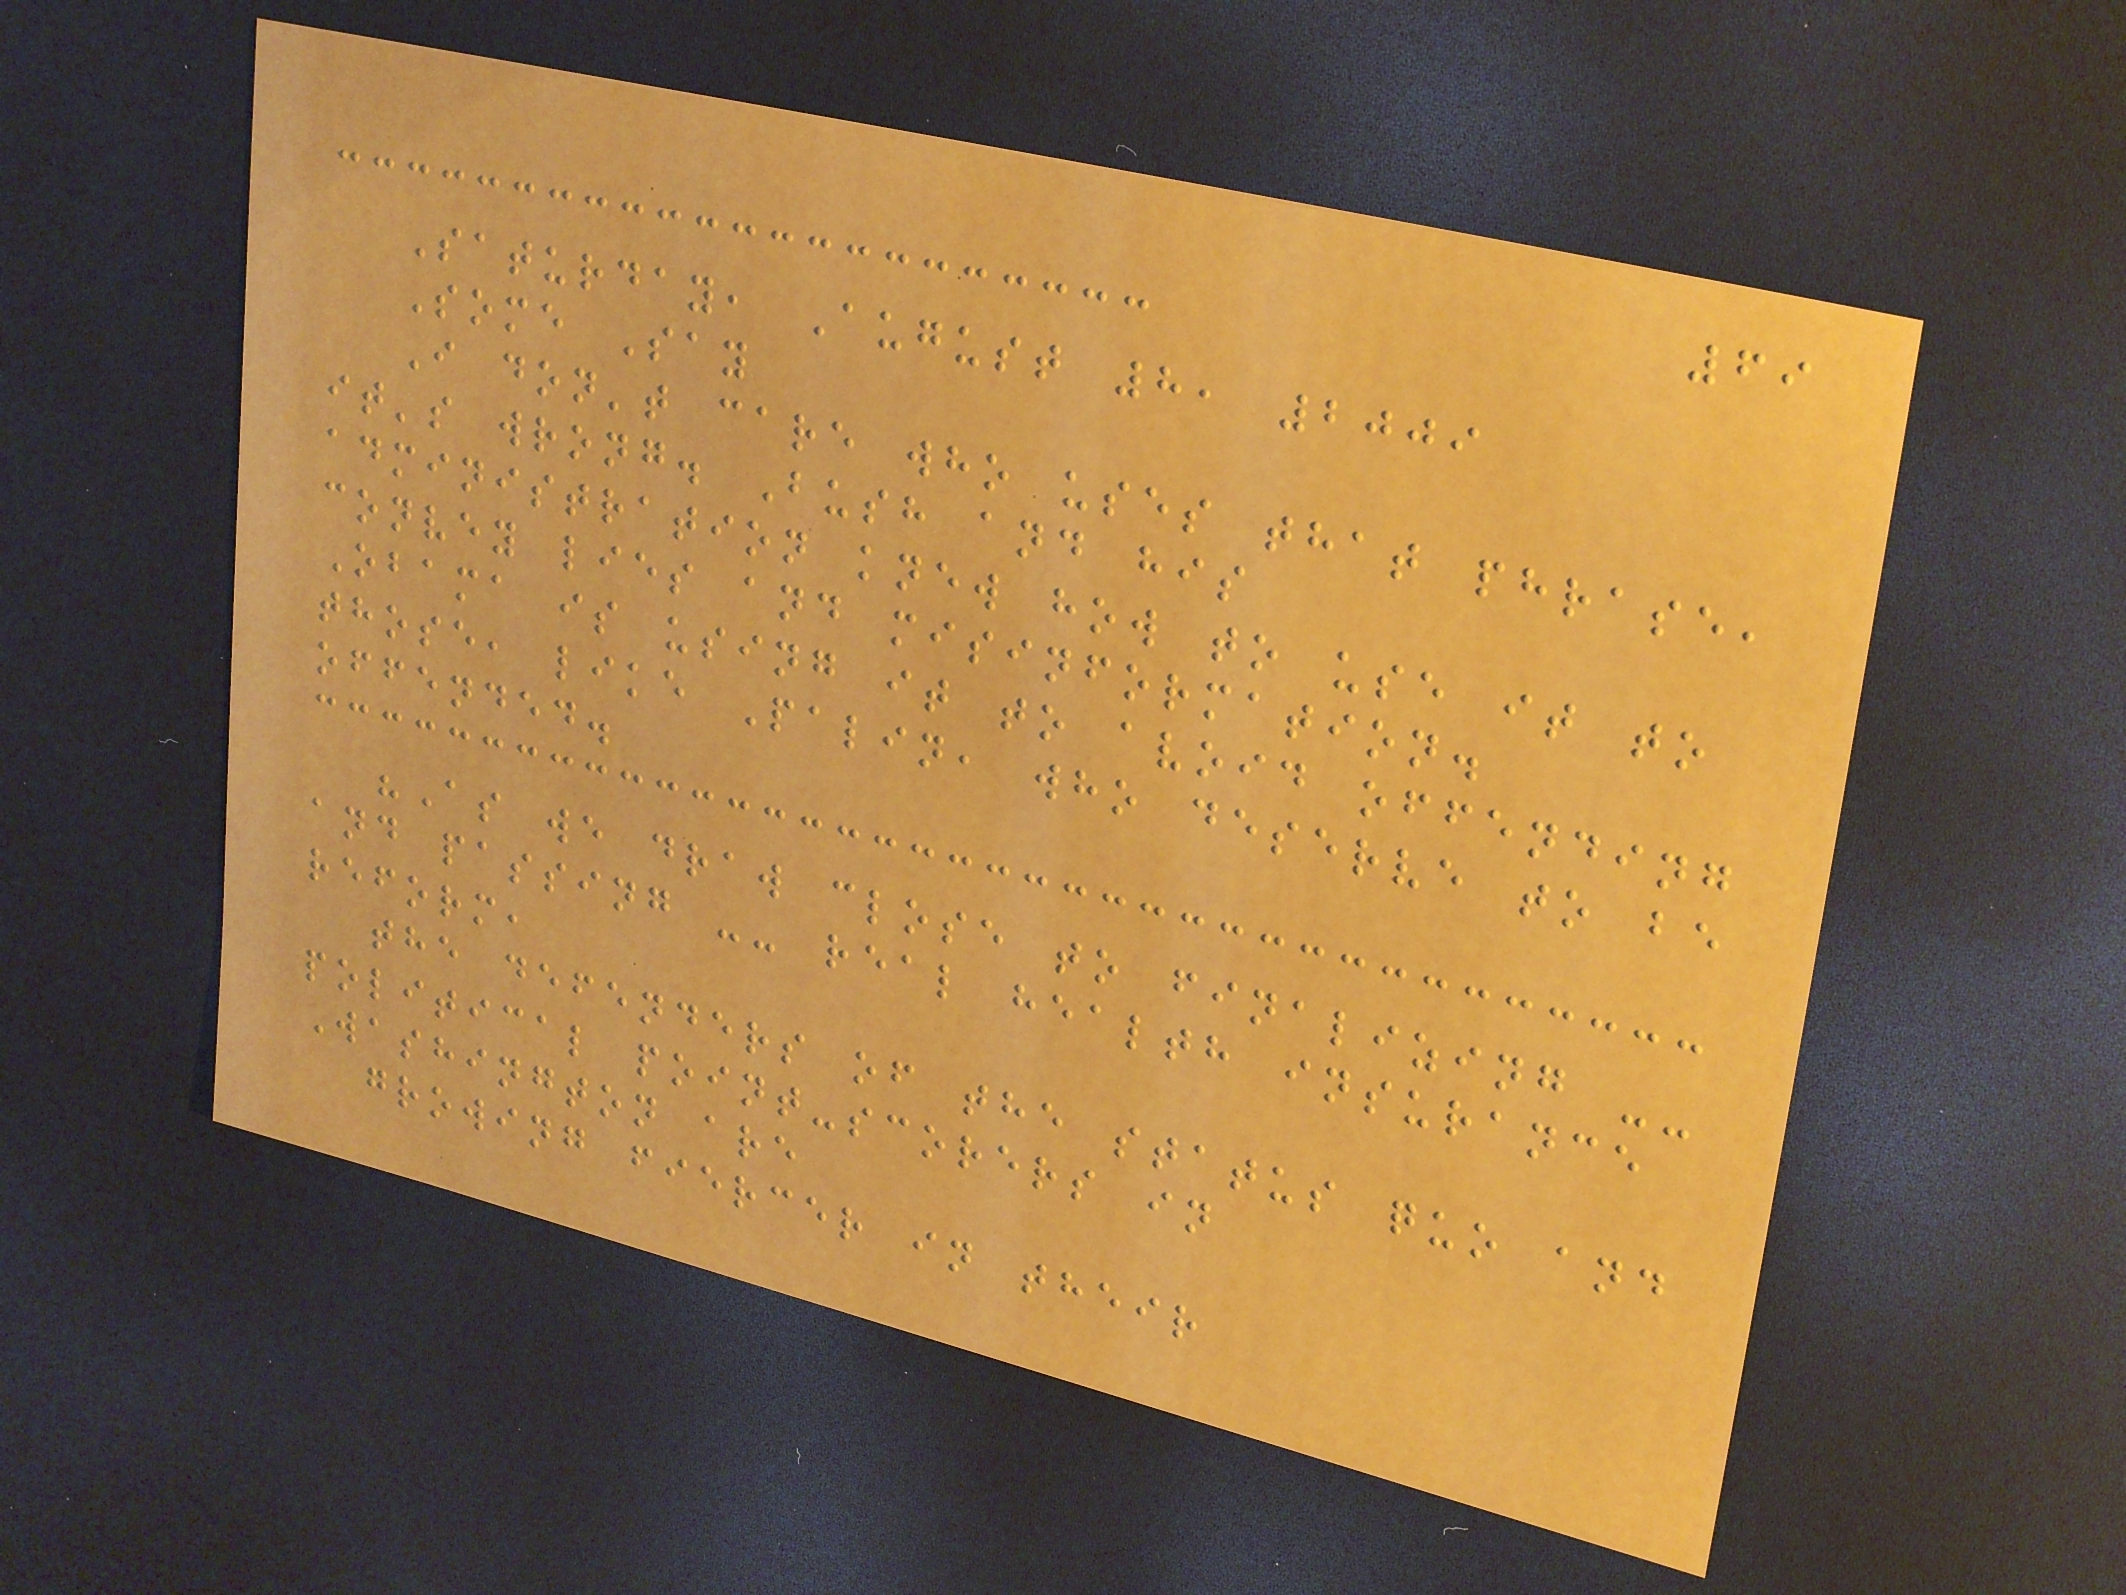69
Saturday, August 8, 2009
Some Say
I don't care who uses that phrase,
it's wrong. Bush and his
administration knew how to use it to
convey lies and misinformation.
Obama is using it to avoid offending
those, like Palin, who deserve to be
offended.
"As we draw close to finalizing --
and passing -- real health insurance
reform,
the defenders of the status quo and
political point-scorers in
Washington are
growing fiercer in their
